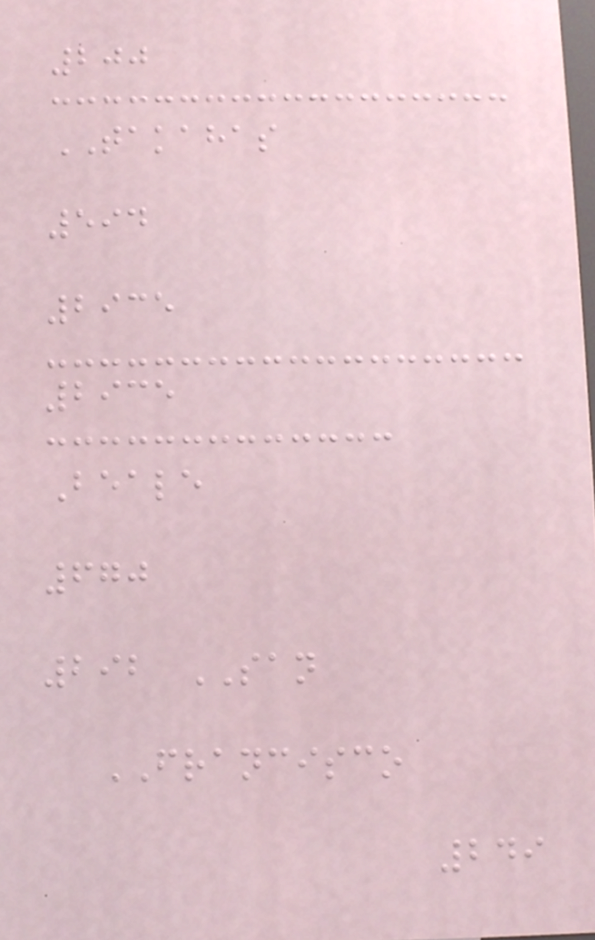200
TAKAHAS
594
2935
2935
Beale
670
292 SAN
FRANCISCO
249
